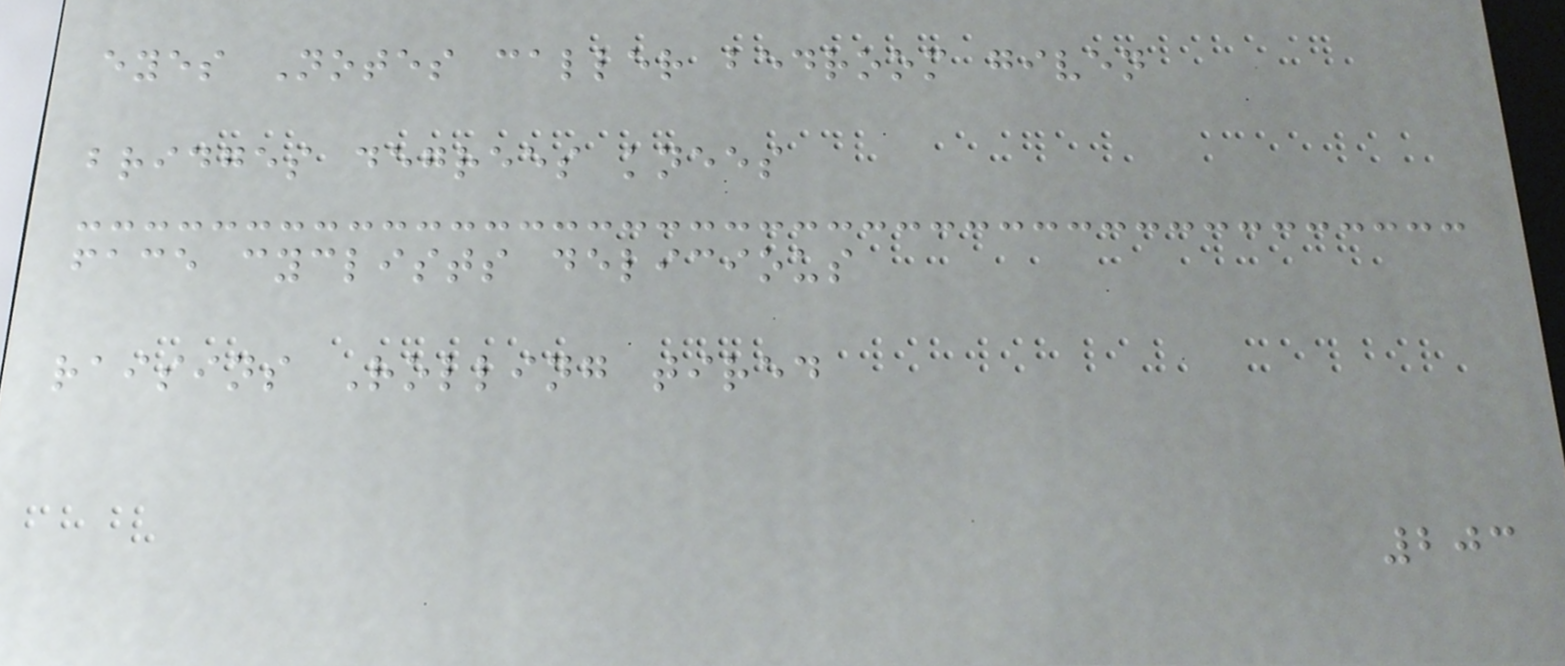eyes Notes caller bedroom given
bridges degrees knees
face cyclists delicious
raisins Rolling tired
203
